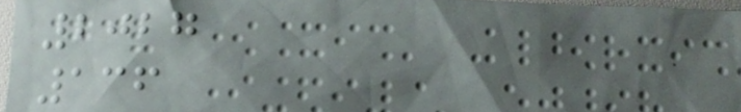2027
136
